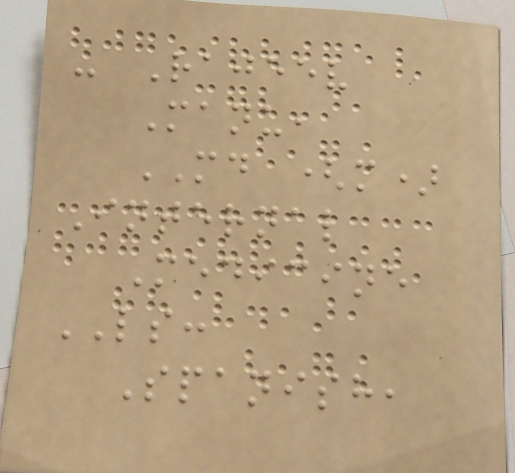- Rajeev
Manu,
MD (m)
Internal
Medicine
LS:
Spanish,
